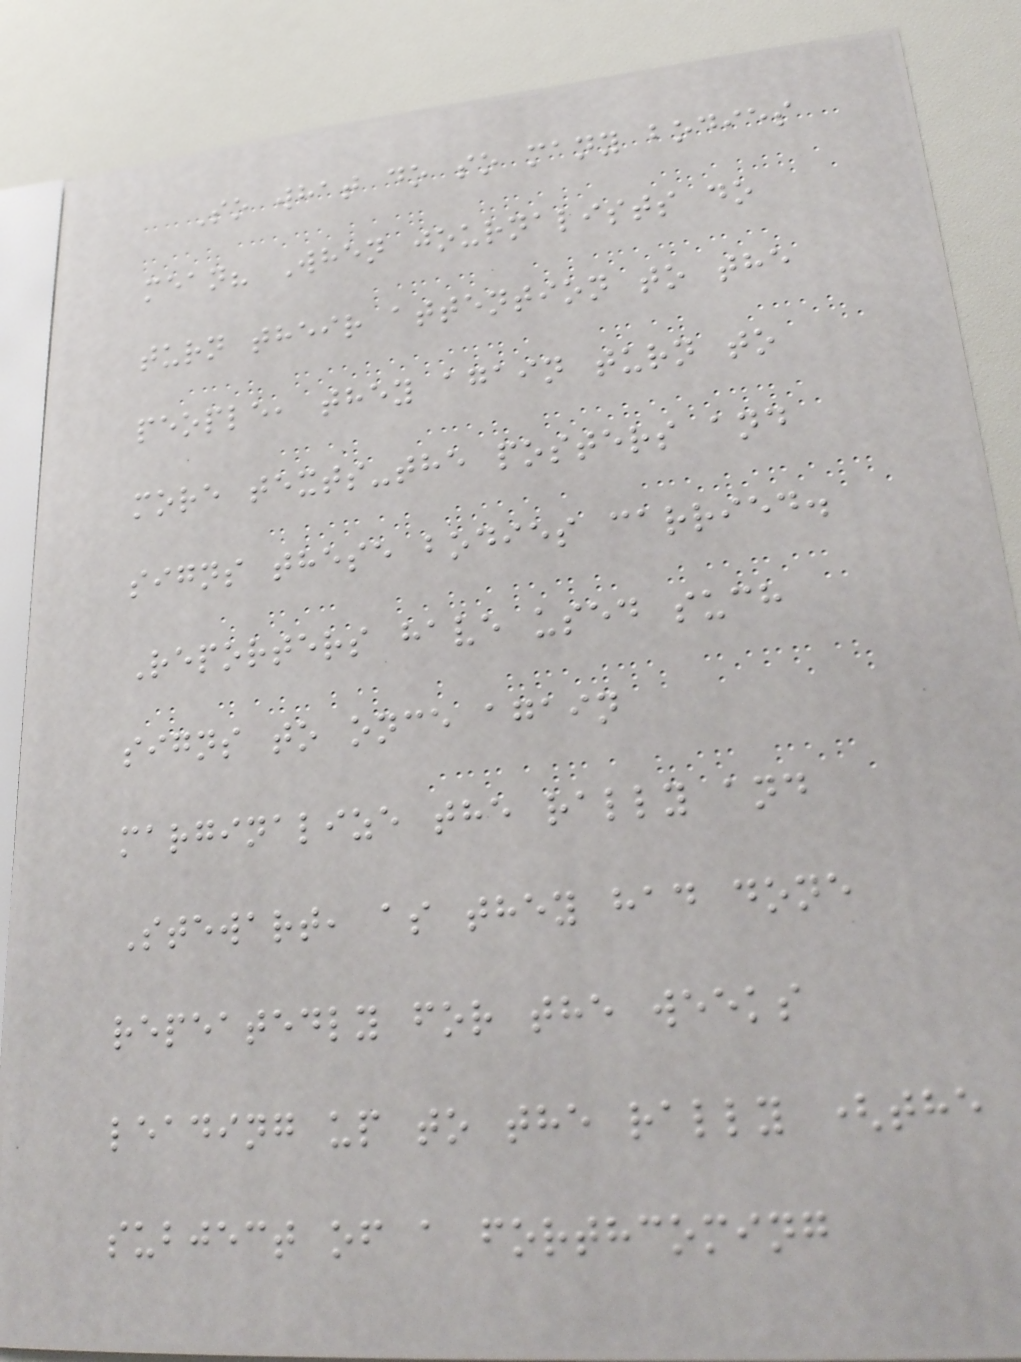So what do so many bodies
mean? When journalists do
turn their attention to the
people, they again turn to
more texts-the posters and
signs these bodies carried.
Reporters have used such
signs to once again
marginalize the rally and
Stewart, as they had done
repeatedly for the weeks
leading up to the rally (the
subject of a forthcoming
